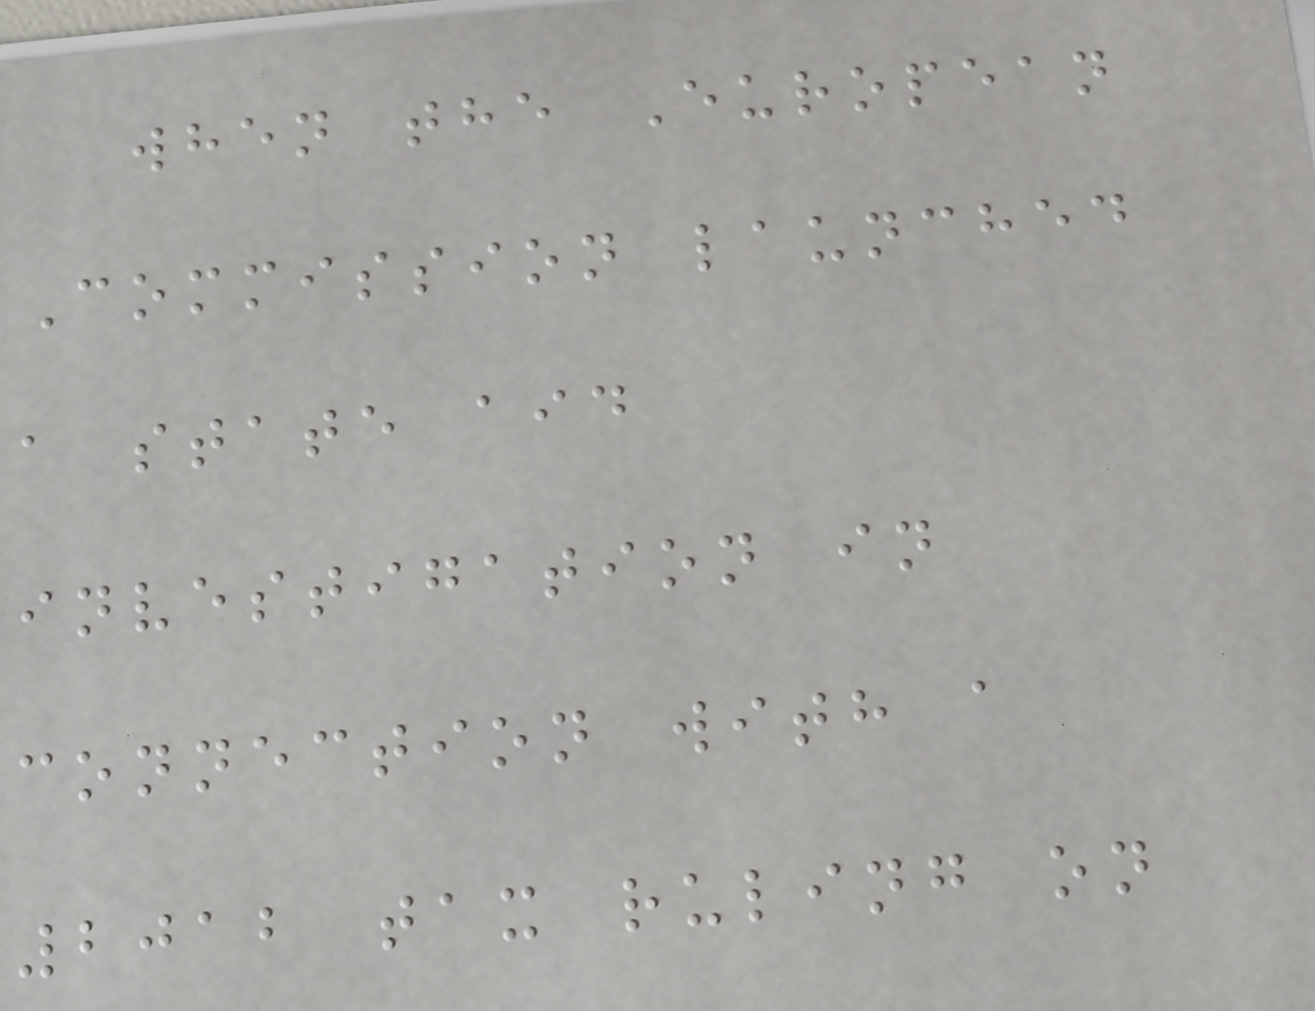when the European
Commission launched
a state aid
investigation in
connection with a
2012 tax ruling on
